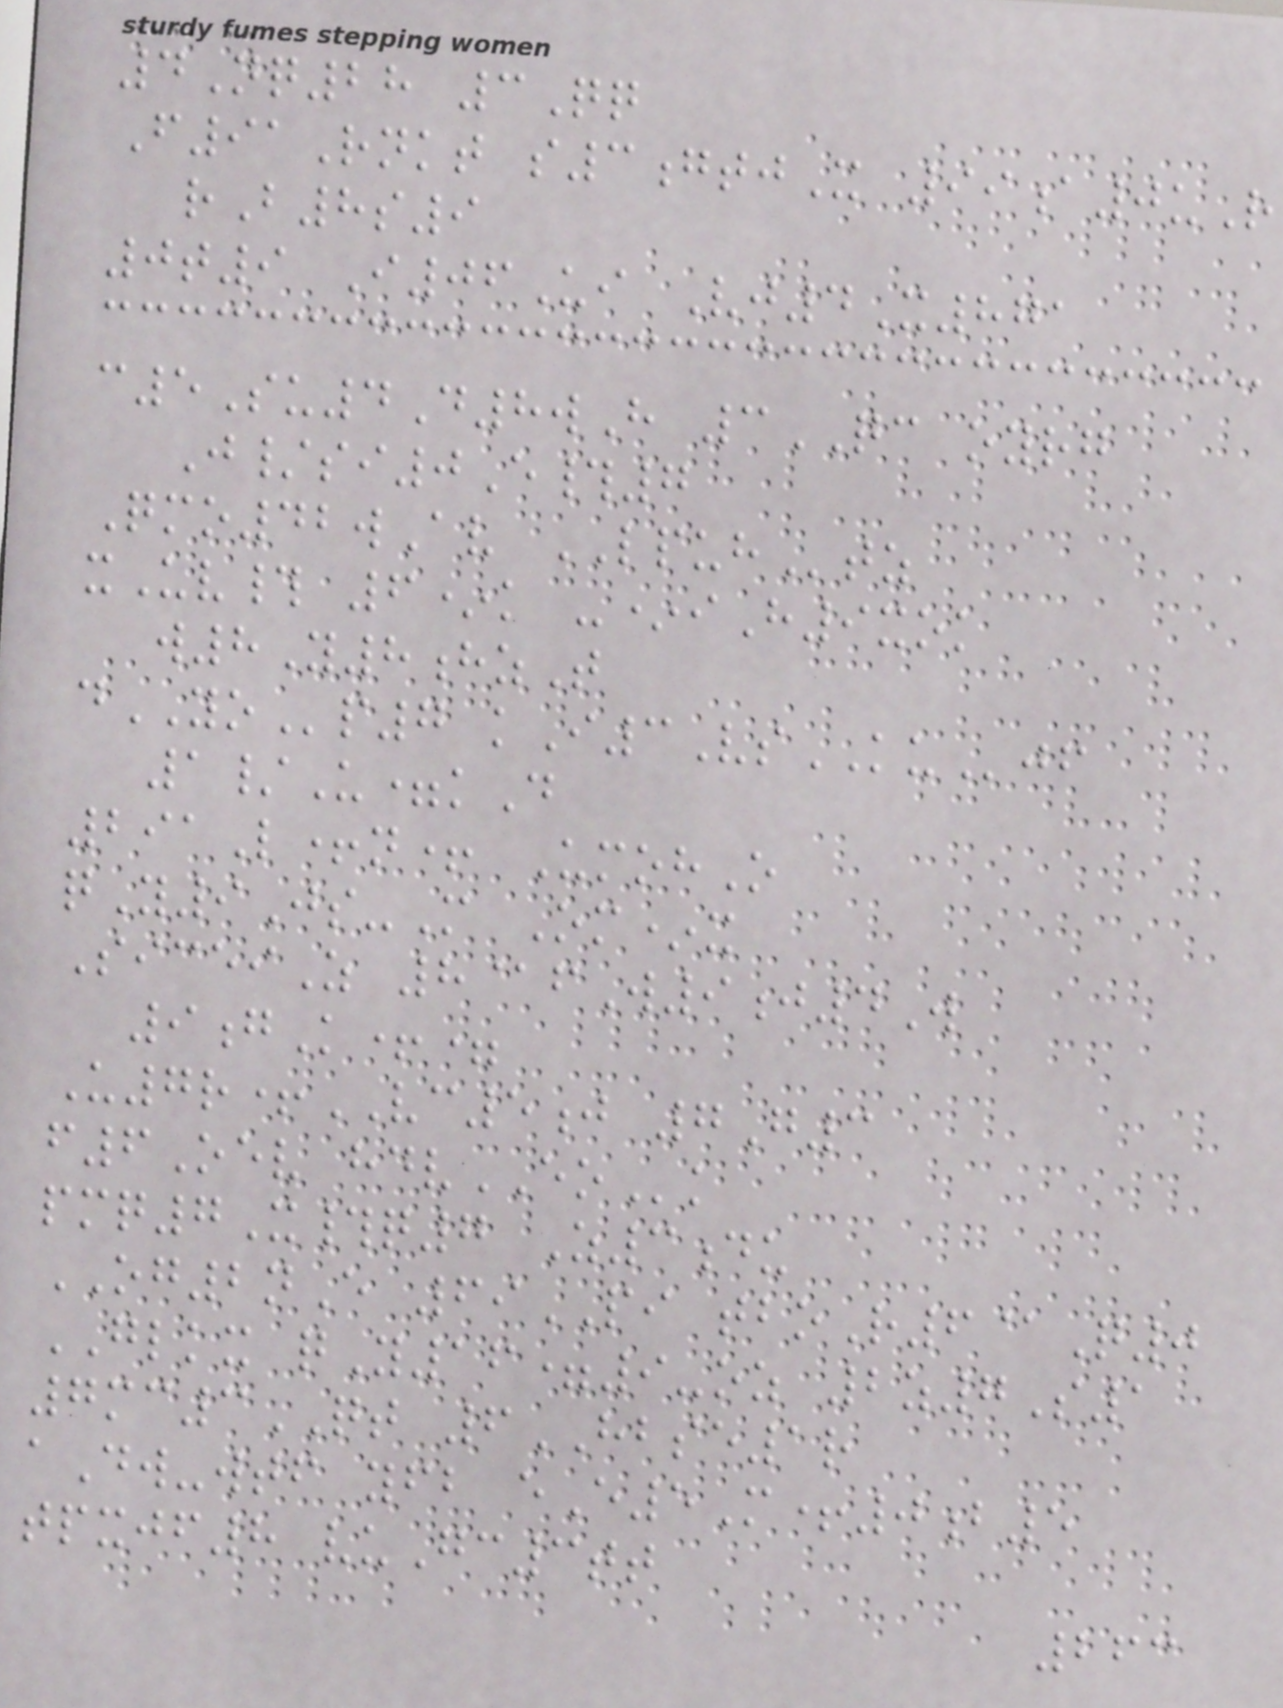4Nq28 3Qq
F91Rnkt s3gtjX 99a0uR
rB8s9
0t9 I06Ui Vj4X871
c5Su4D8wH 3QC oyrg
J/si0E#7
Qmo42wAv LPUHtz
xUv# 6*k -*iH9xok
w8Y8hzT
dYOp7 kI3VsKUjf
1/U=kD
291L+n+ UmohO
qY9Js-M Om*x
SiceiZ 8@fW9j4W
9gK+=
U7r+VC5j 7G3
f6Oev hdvEOk
pmq7X#q7 Z3du
OG2nE 69PI tboR6@Q0
GLKX qY16=9-oz 2z7S1
7mc3QT 6HBSE1r
aDw-wtf yfb eE5M+0b5
tpxjf8 vuGc3tt
263
